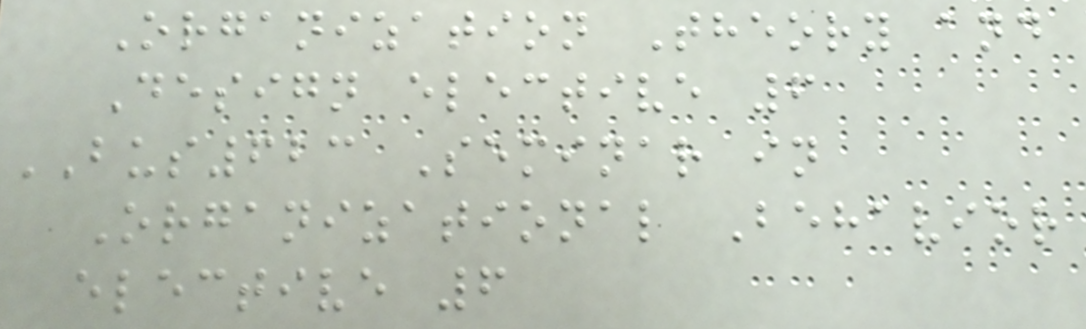Organization Theory and
Design elective 6
BUS623 Seminar in
Organizational Behavior
elective 6
